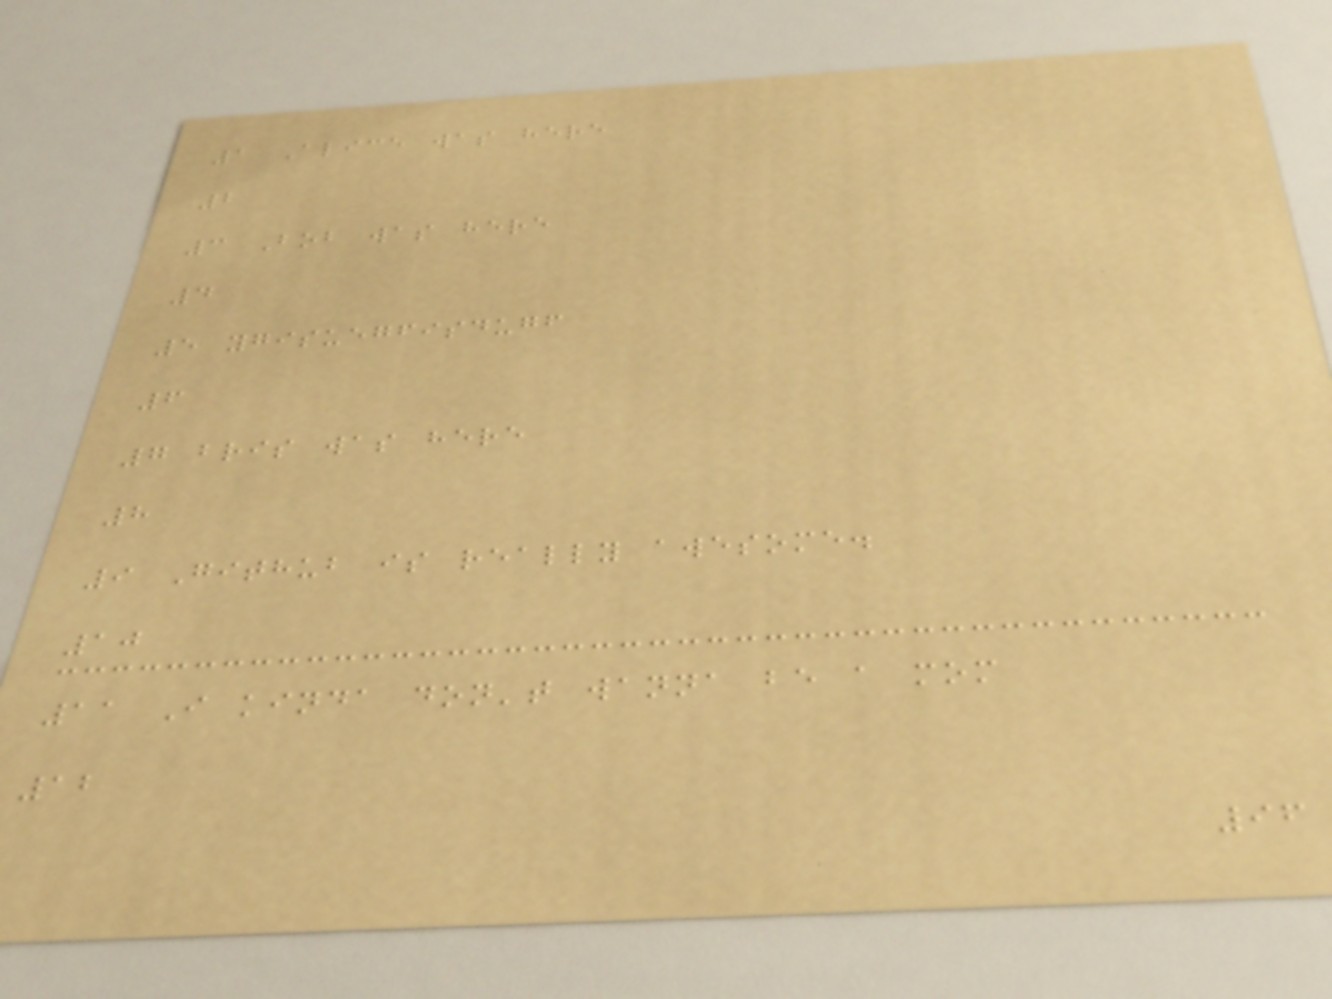1 Alice was here
2
3 Bob was here
4
5 ygisuegfisdugf
6
7 bris was here
8
9 Github is really awesome.
10
11 I kinda don't wanna be a mom
12
96
